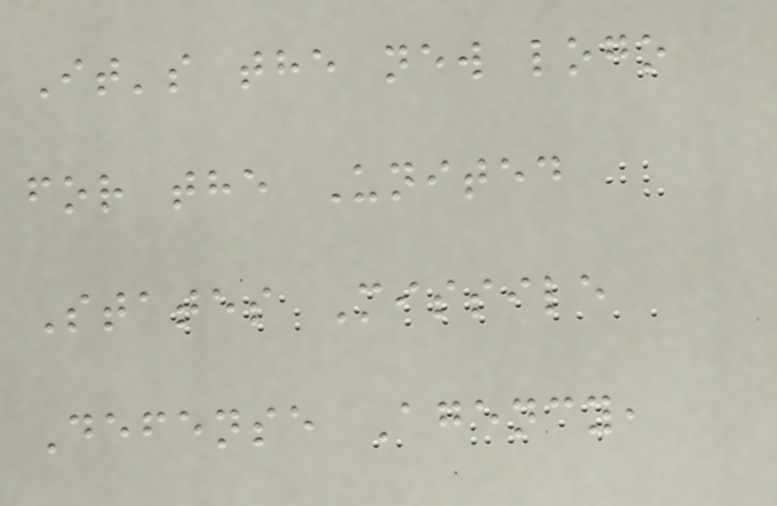It's the new logo
for the United
States Missile
Defense Agency,
